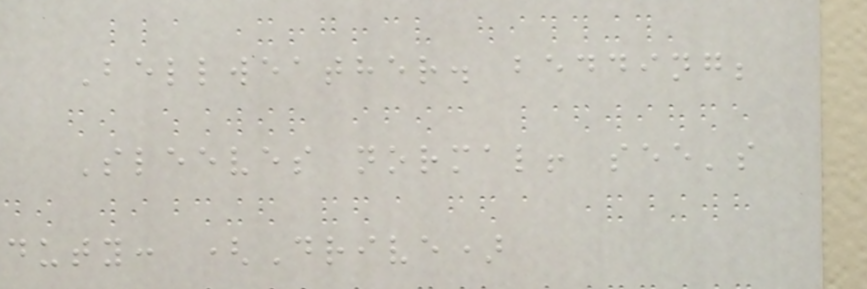Bellweather. bedding;
Sleeves normal! see's
duty: (Drive)
